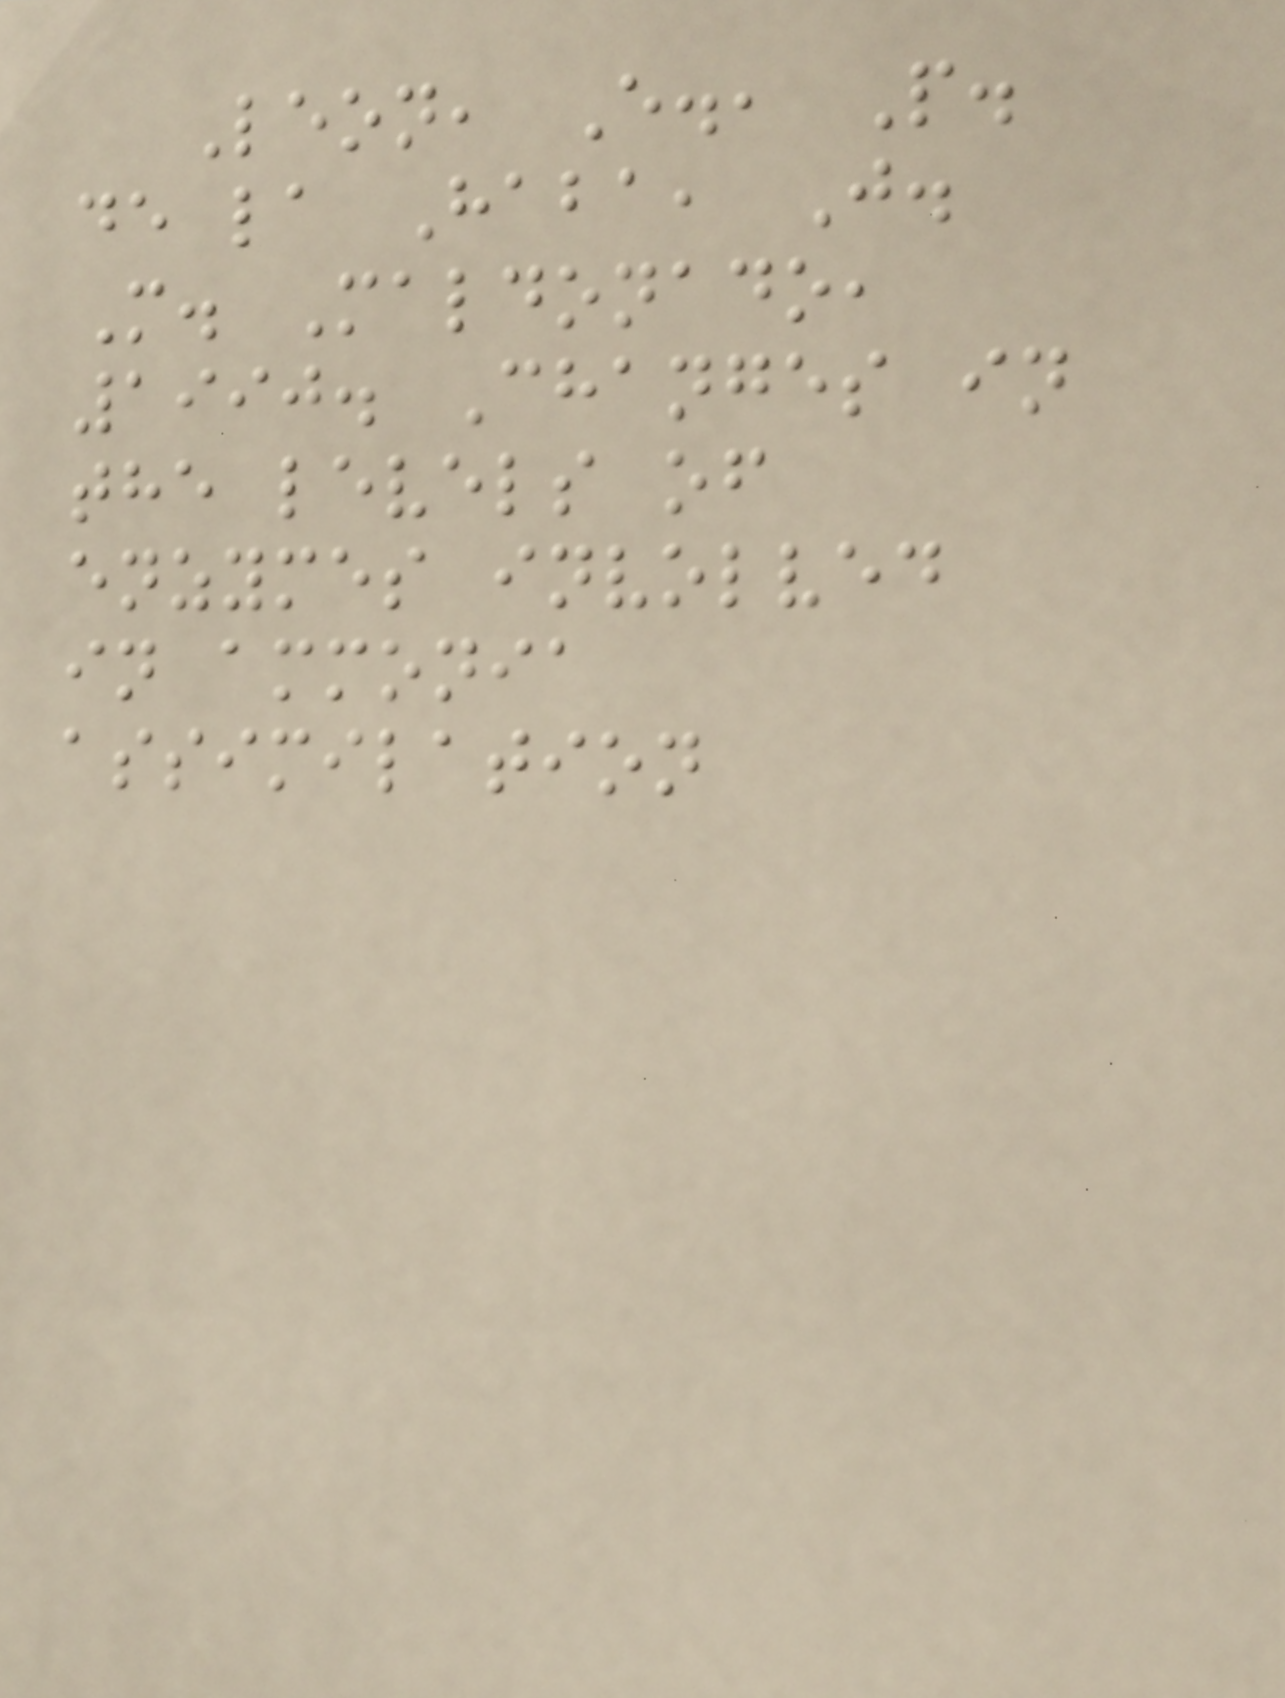Leon, E., P.
de la Haba, J.
M. Maldonado,
1990. Changes in
the levels of
enzymes involved
in ammonia
assimilation
